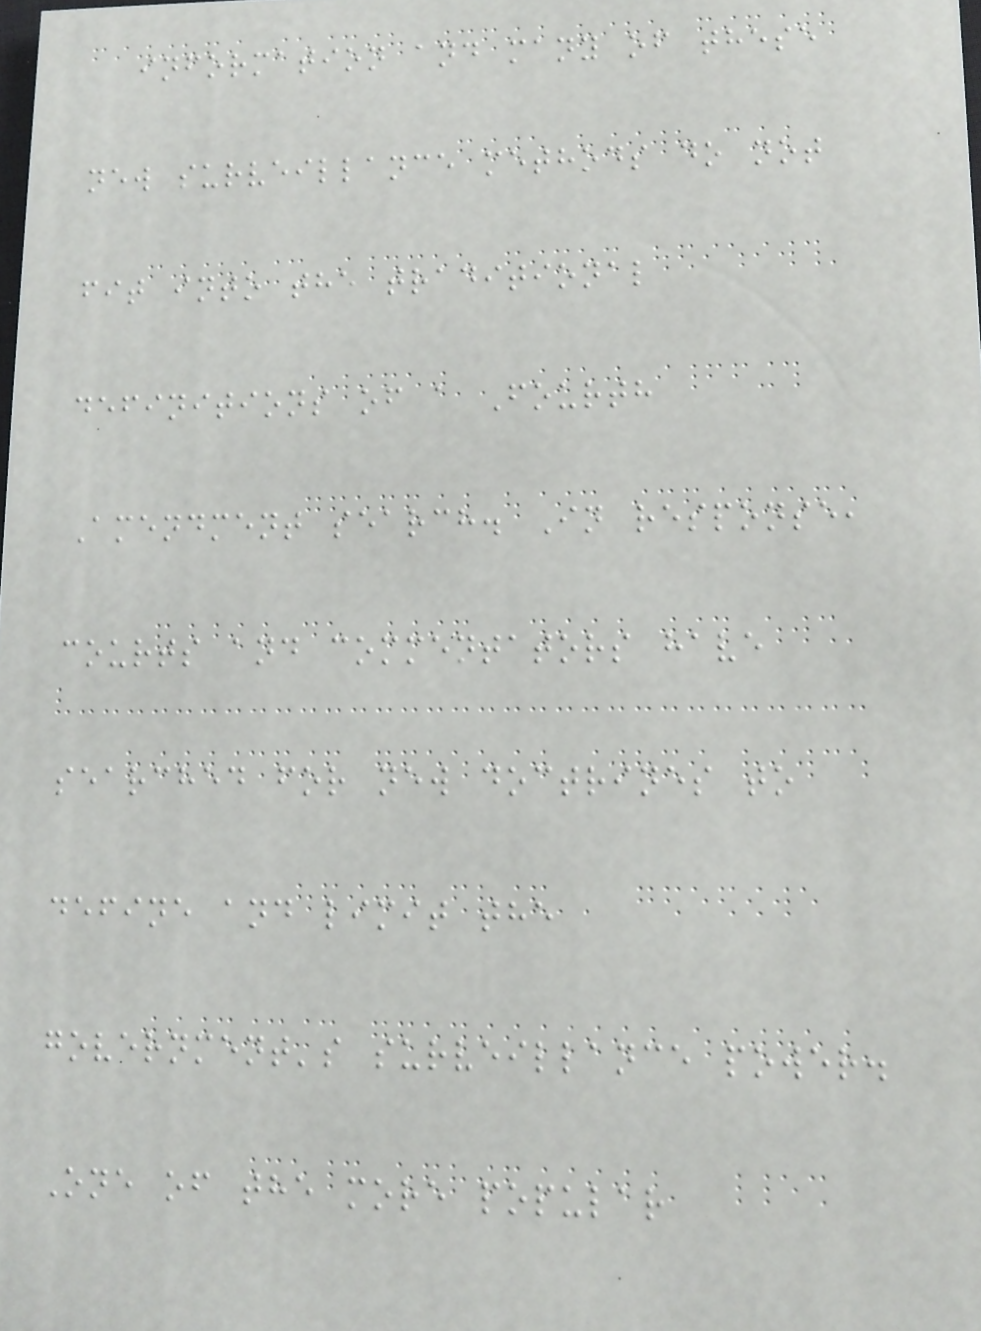information and many of these
new surveillance methods do not
fit into the traditional
definitions of a Fourth
Amendment search. In response,
courts and commentators have
searched for new doctrines to
define and limit the
government's surveillance power.
One of the more popular
